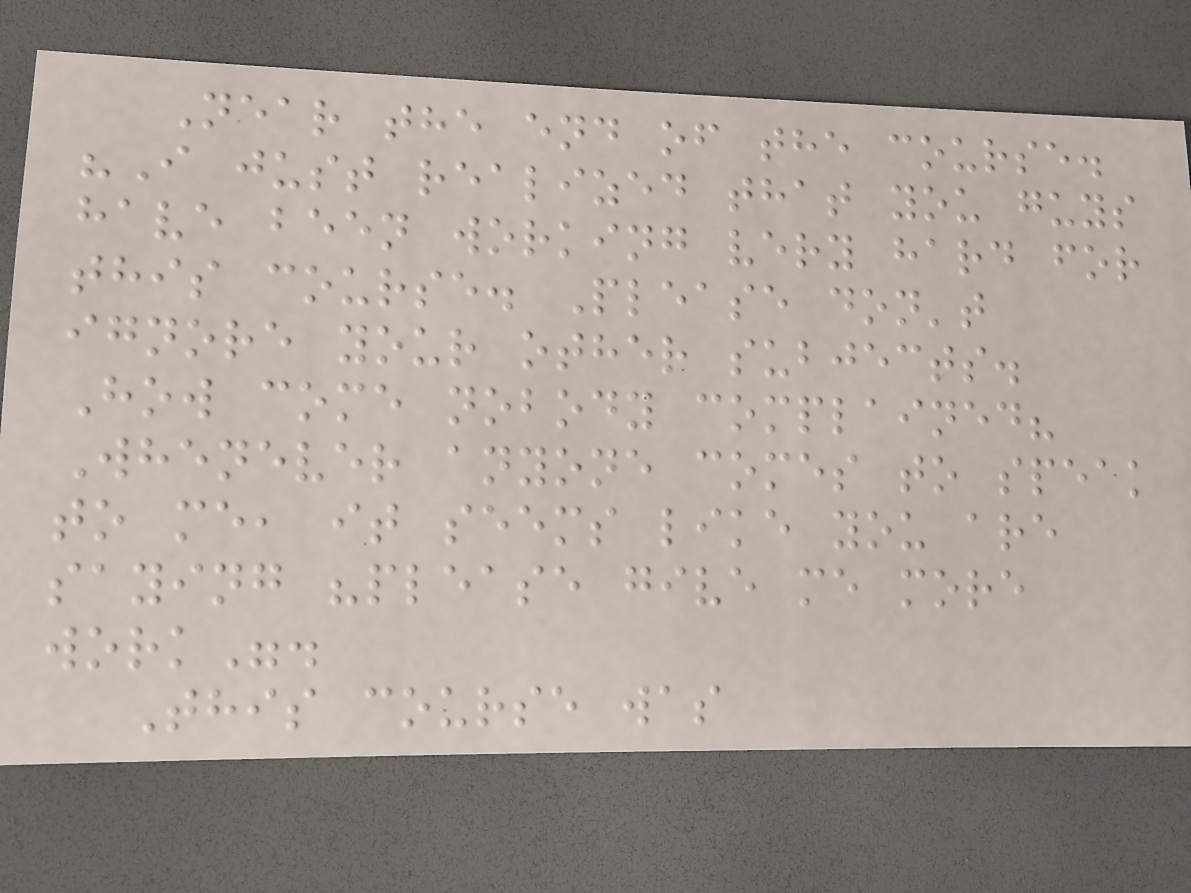Near the end of the course.
"I just realized that you guys
have been working very hard for
this course. Please don't
ignore your other subjects.
How come nobody complained?
Whenever anyone comes to speak
to me, it seems like you are
saying "please give me more
work".
This course was
